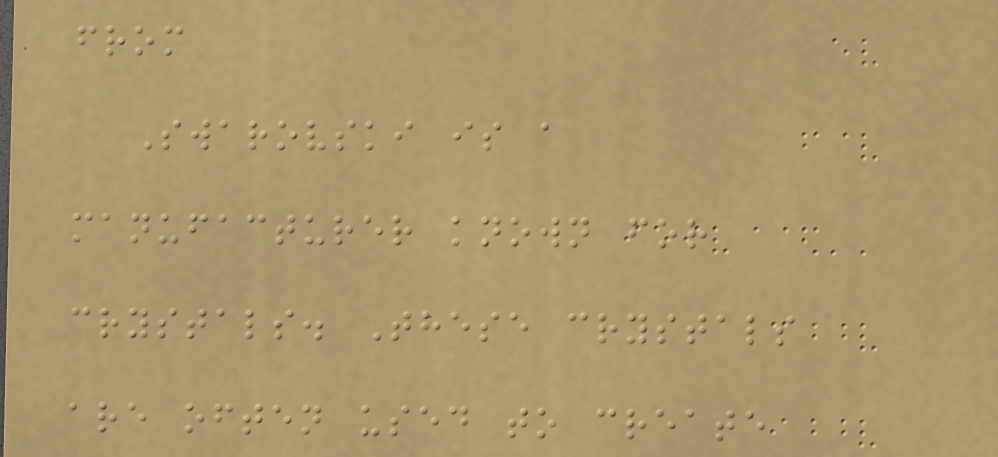from
Swarovski is a
manufacturer known for
crystals. These crystals
are often used to create
